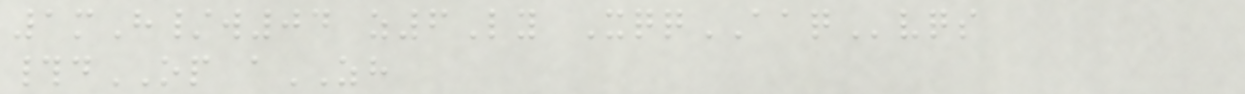1mH/w04 z6Ly XqqAAQvqs
#dOP aZH
